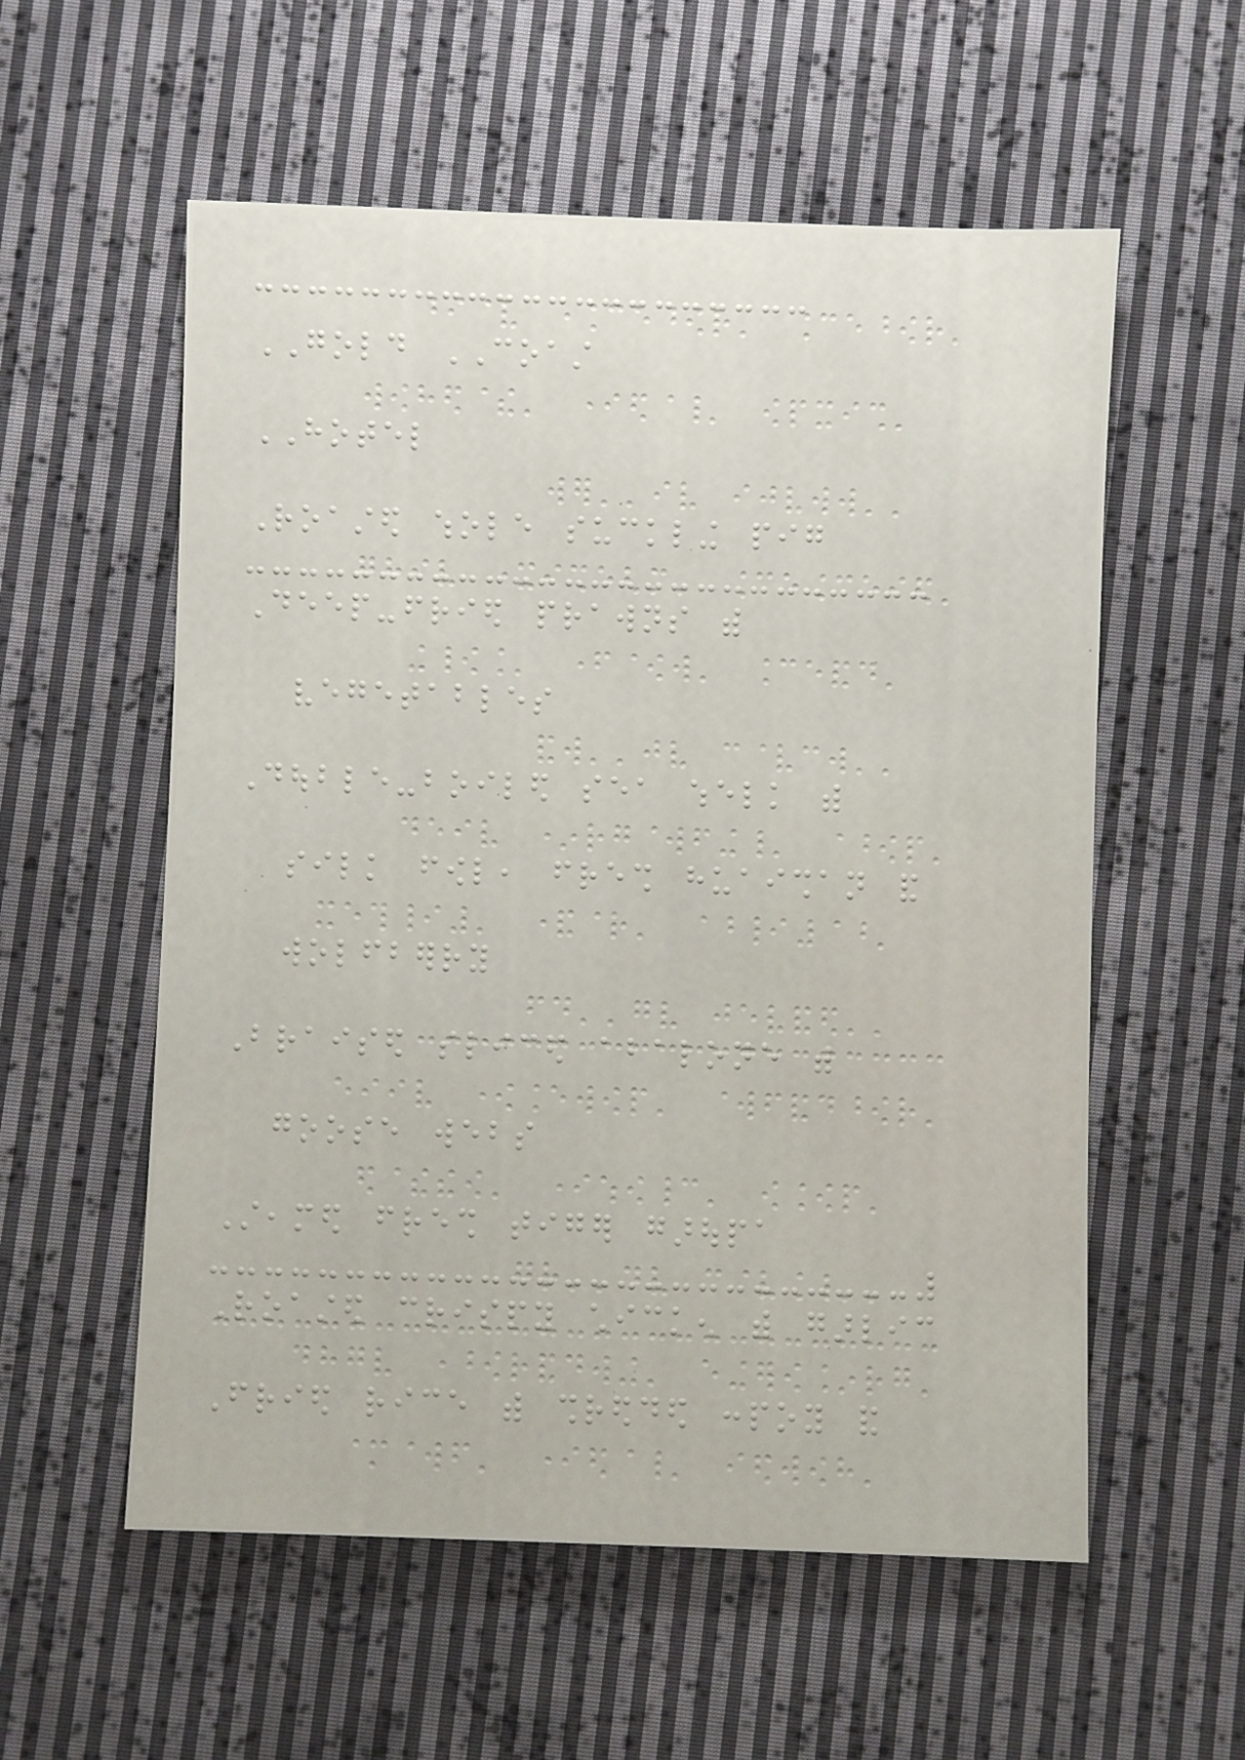GOLD COAST
HOTEL
Roasted whole suckling pig
Deep-fried prawns with
vegetables
Double-boiled sea whelk with
silk fowl, fresh huaishan and
wolfberry
Braised sliced abalone with
goose webs
Steamed fresh tiger garoupa
Roasted crispy chicken with garlic
Fried rice with shredded conpoy and
